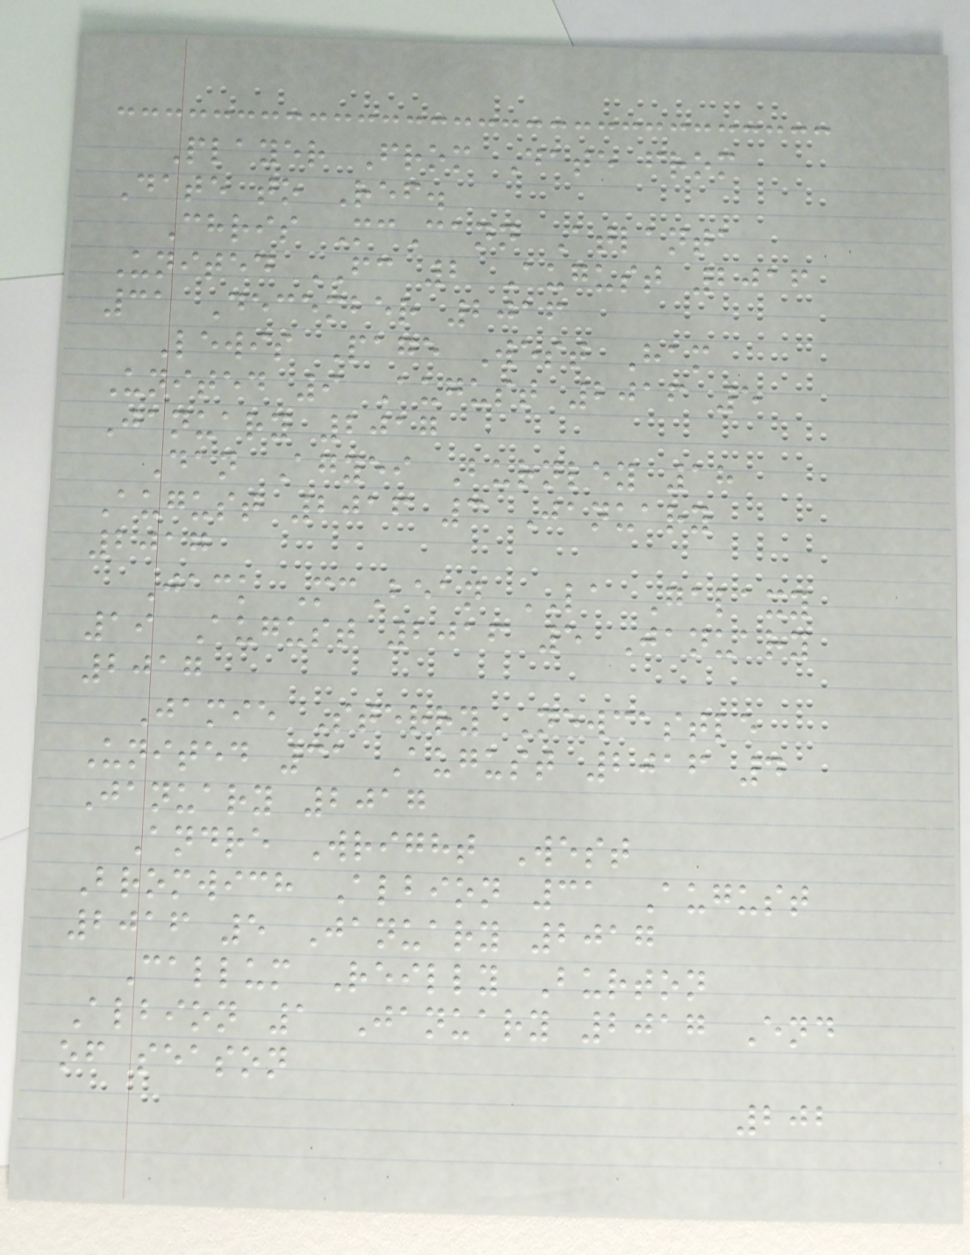Player From Date from
Date to Ref.
Chris McCann Atlanta
United FC 2 August 2016
31 December 2016
Lewis Page West Ham
United 9 August 2016 5
January 2017
Dan Agyei Burnley 18
August 2016 3 January
2017
Jack McBean LA Galaxy
19 August 2016 5 January
2017
Jamie Sterry Newcastle
United 31 August 2016 4
January 2017
Andre Wright West
Bromwich Albion 31 August
2016 5 January 2017
Callum Reilly Burton
Albion 1 January 2017 End
of season
202
